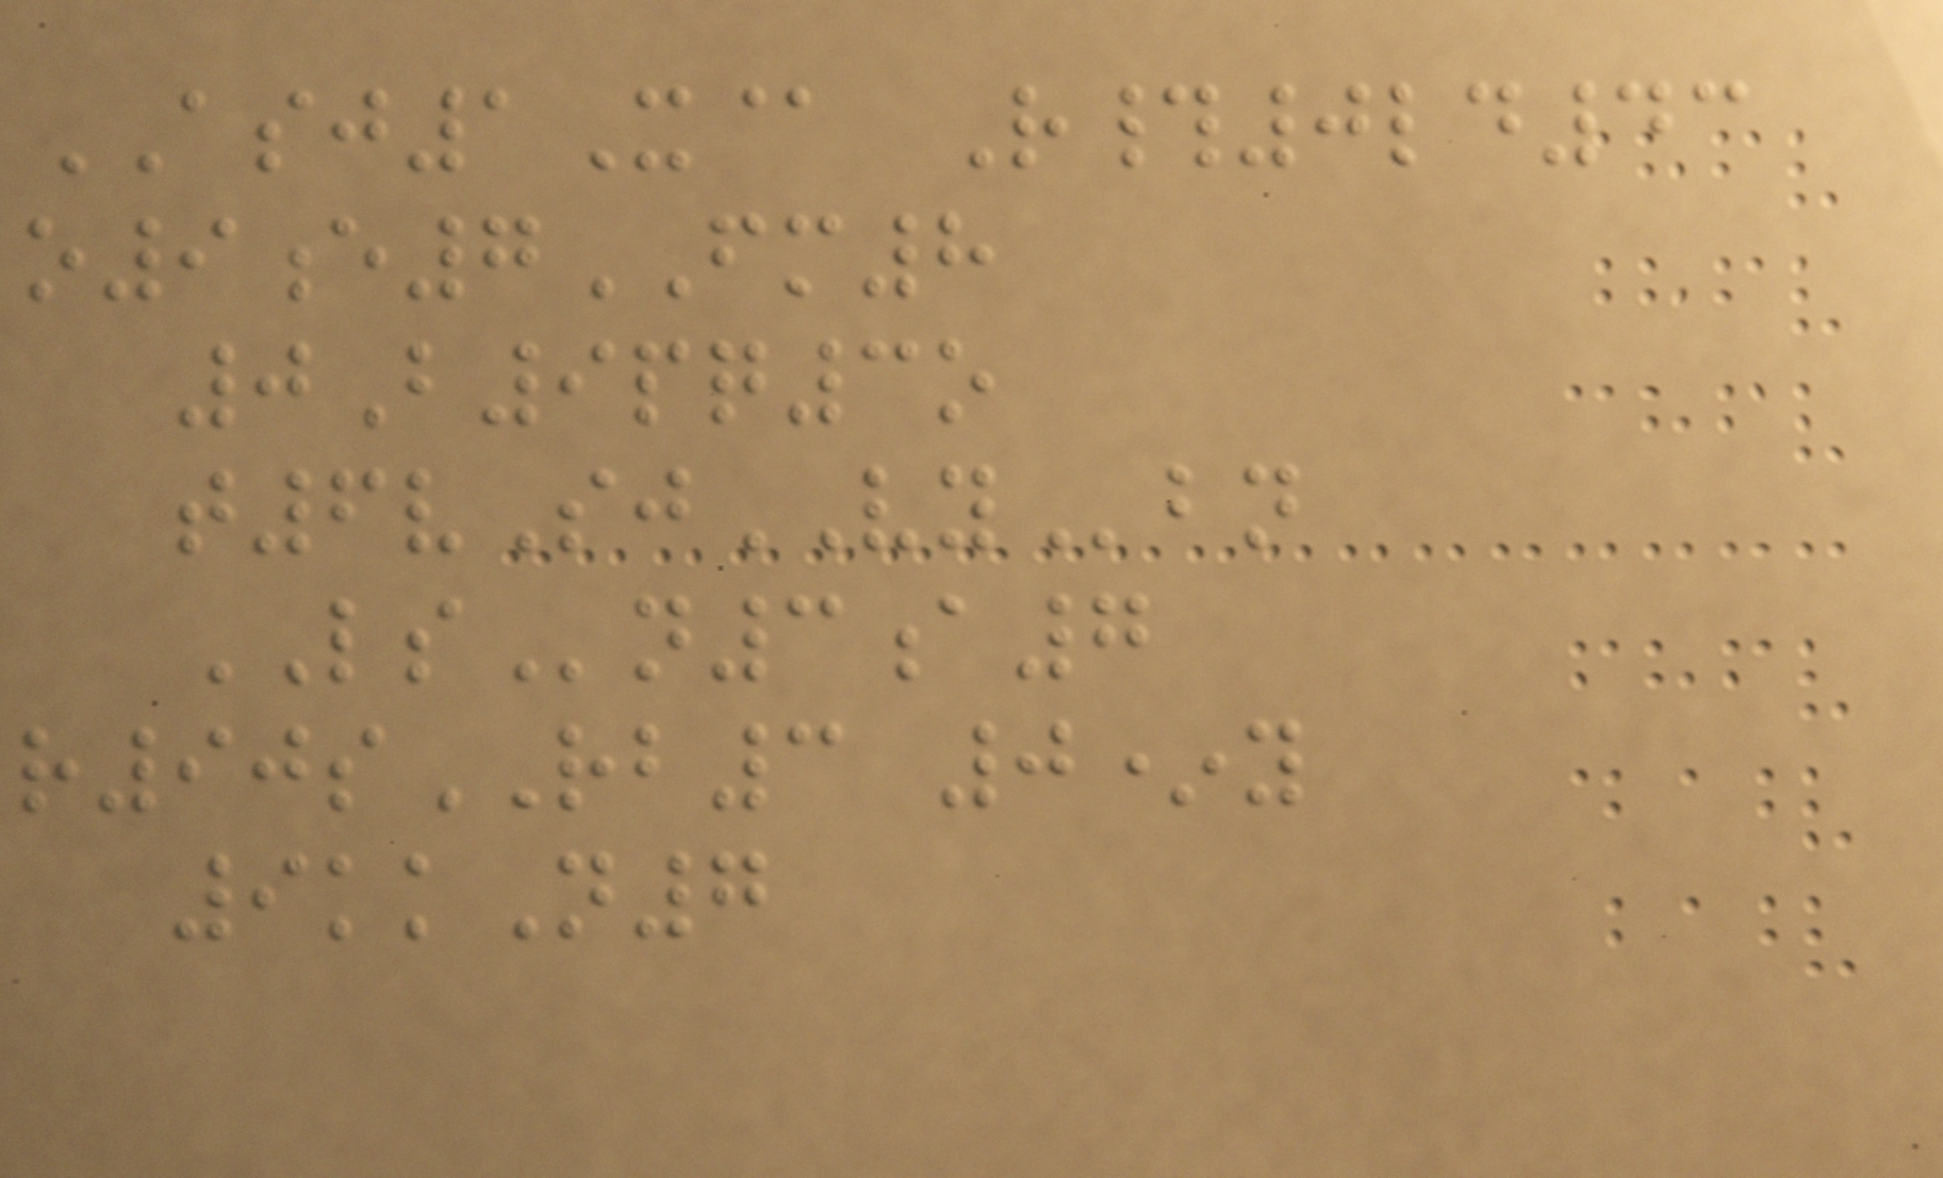ASJ1X@ R#0ld43
o9e7FM8
0B9pq3o
t6vSjVYbn
LSn3a7
r90sRB3 0*y
9kkN7
